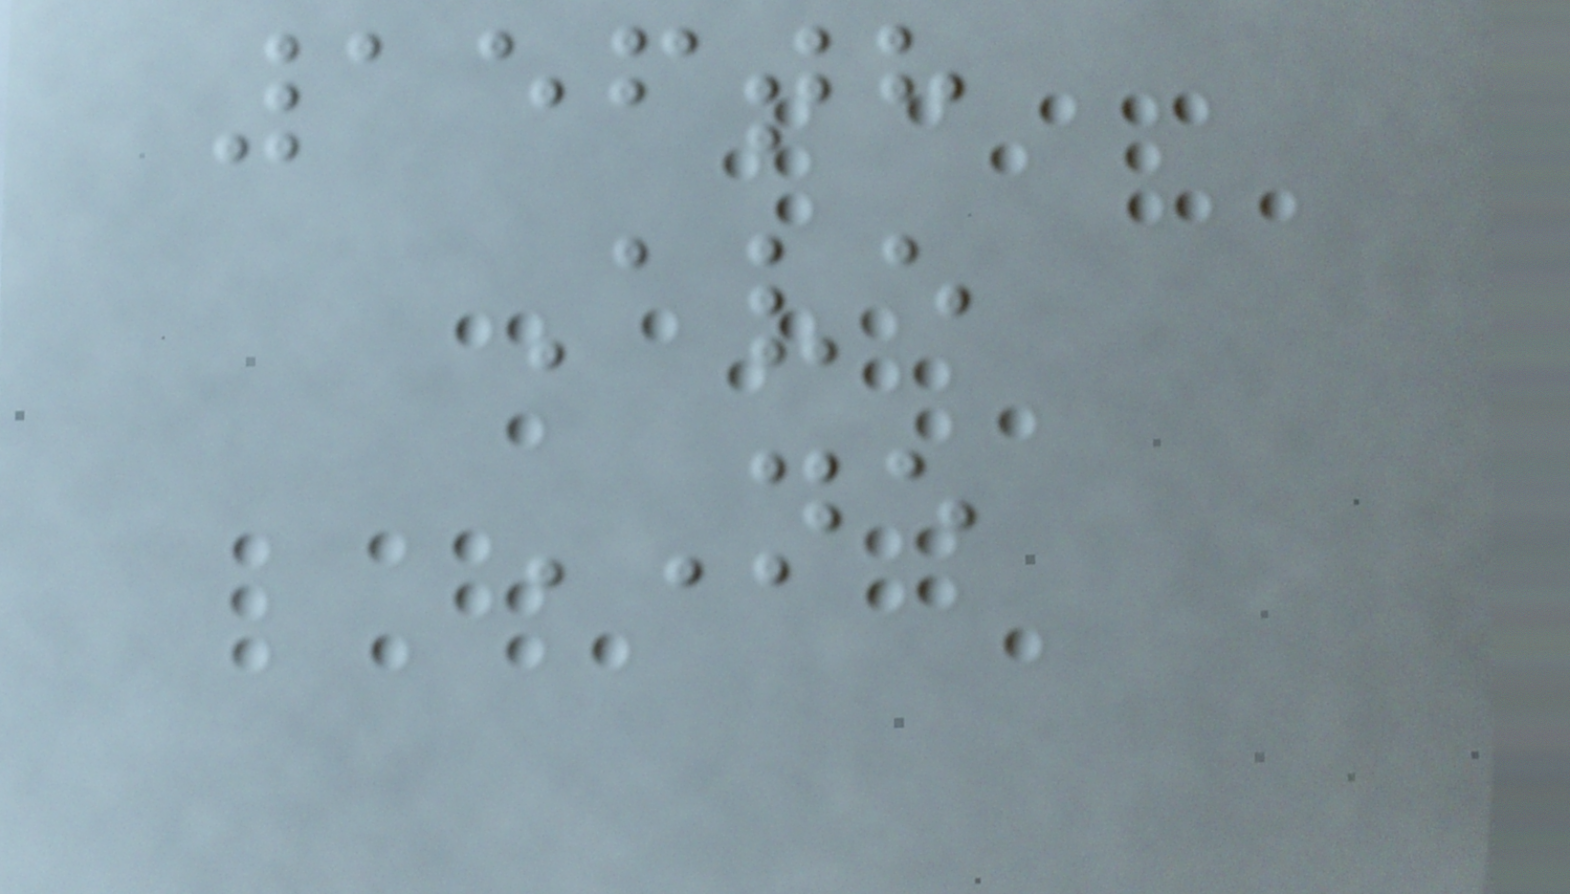156th
Ave
NE
